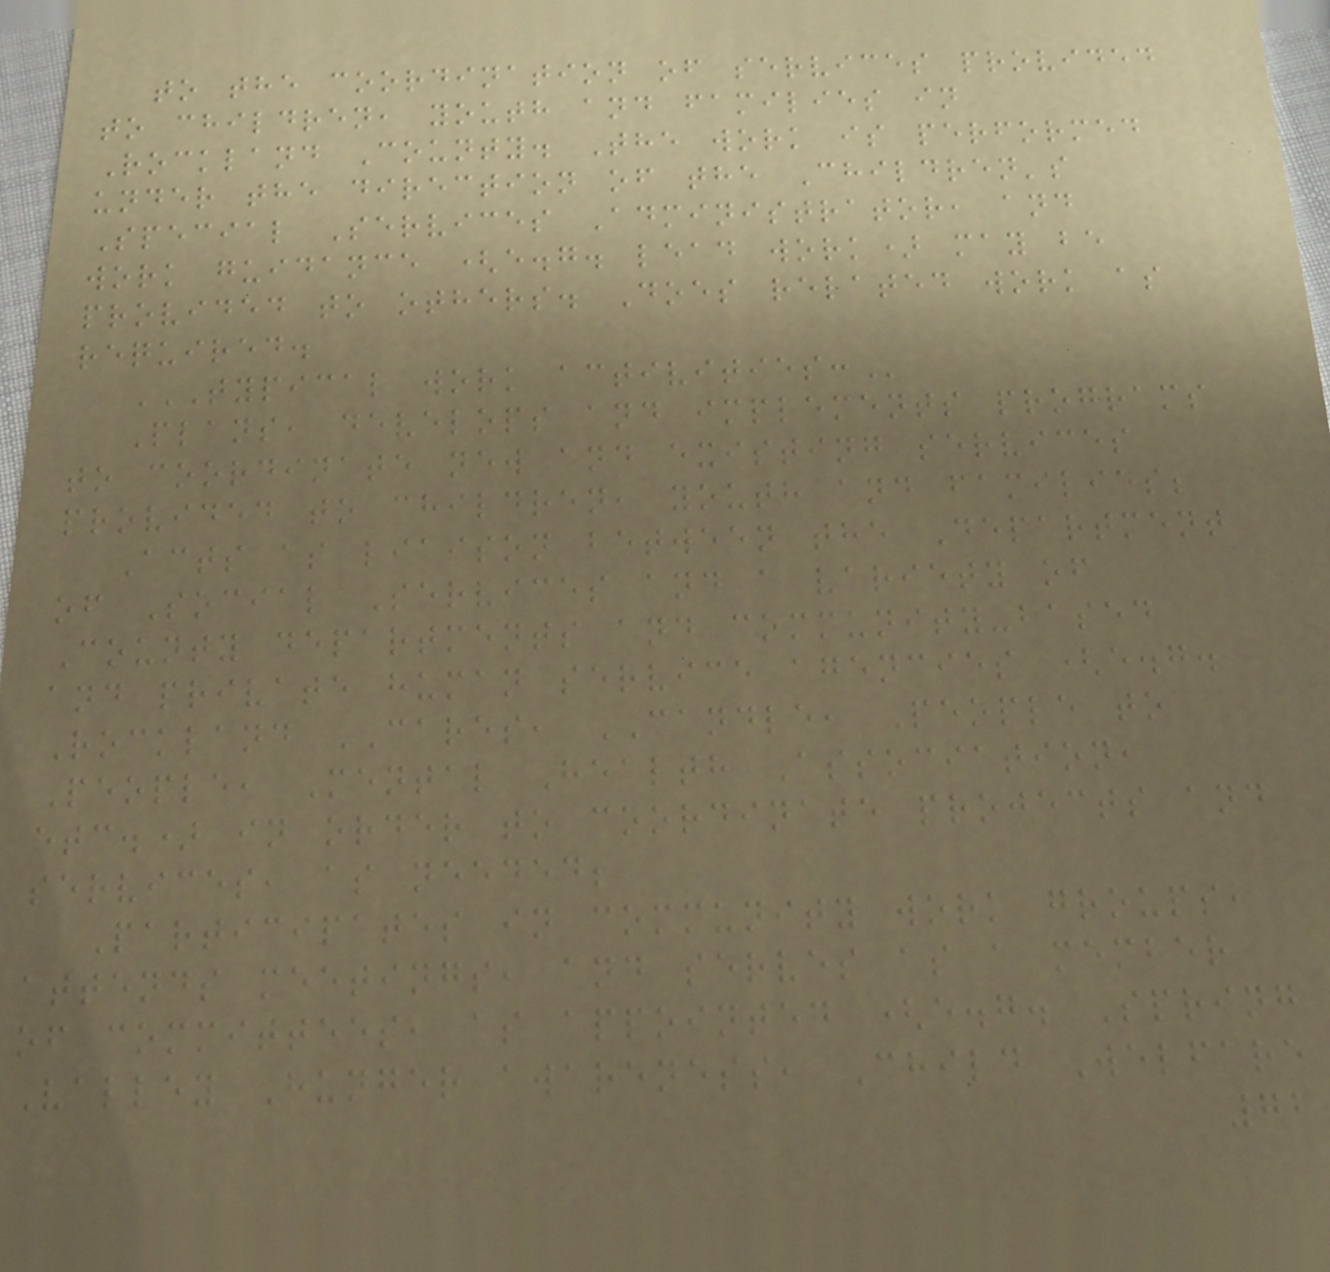to the coordination of services provided
to children, youth and families in
Rockland County. The work is performed
under the direction of the Children's
Special Services Administrator, and
work guidance (e.g. lead work) may be
provided to others. Does related work as
required.
TYPICAL WORK ACTIVITIES:
Plans, develops and implements programs
to coordinate new and existing services
provided to children, youth and families;
Acts as liaison between the Department
of Social Services and a variety of
County departments and community-based
and private human service agencies (e.g.
Rockland CARES, CANDLE, People to
People, Mental Health Association,
etc.) in order to coordinate projects and
services, as needed;
Participates in community work groups,
attends meetings, and serves as a member
of committees, as appointed (e.g. Spring
Valley Hunger awareness, Child Welfare
72
